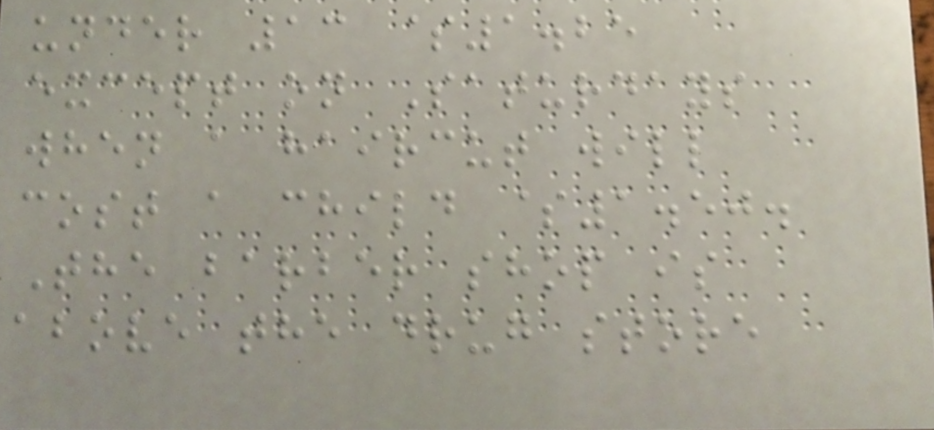under 13 $1.25
except on Saturdays
when a haircut will
cost a child $1.50.
The barber shop is
above the drug store
